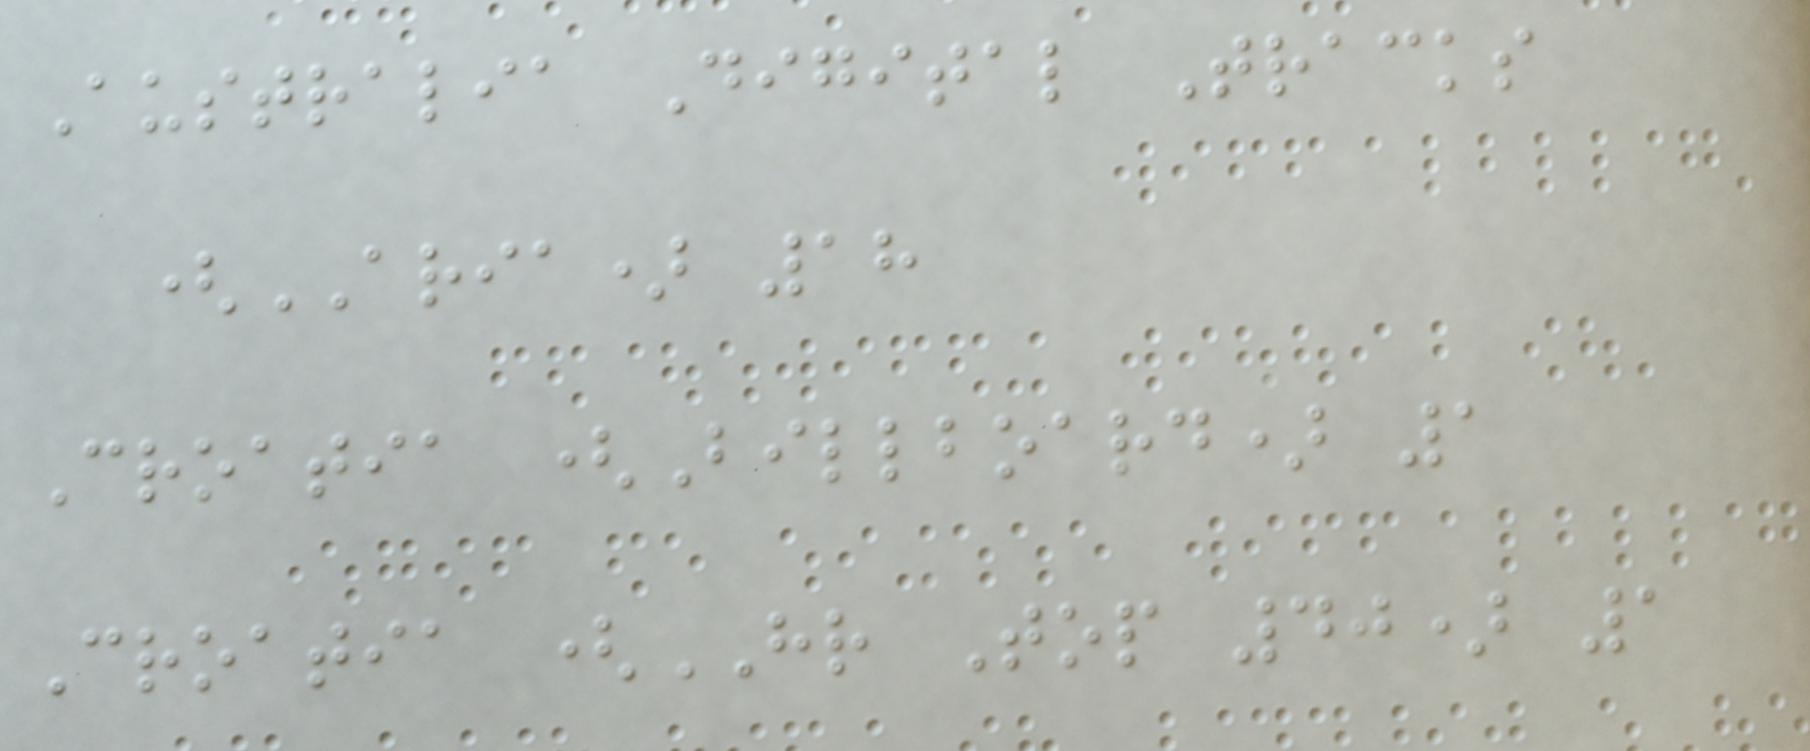Australia Digital Tracks
(ARIA) 18
Croatia (Billboard) 1
Croatia (HR Top 40) 1
